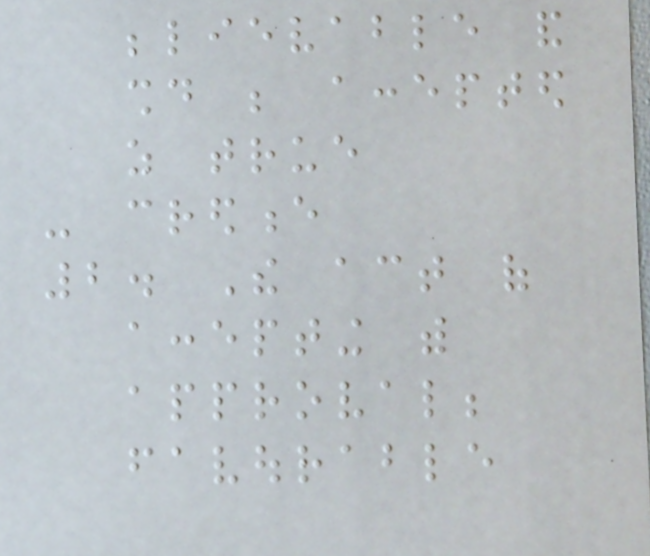believable and
should be accepted
as true
- credence
2. The act of
accepting with
approval;
favourable
